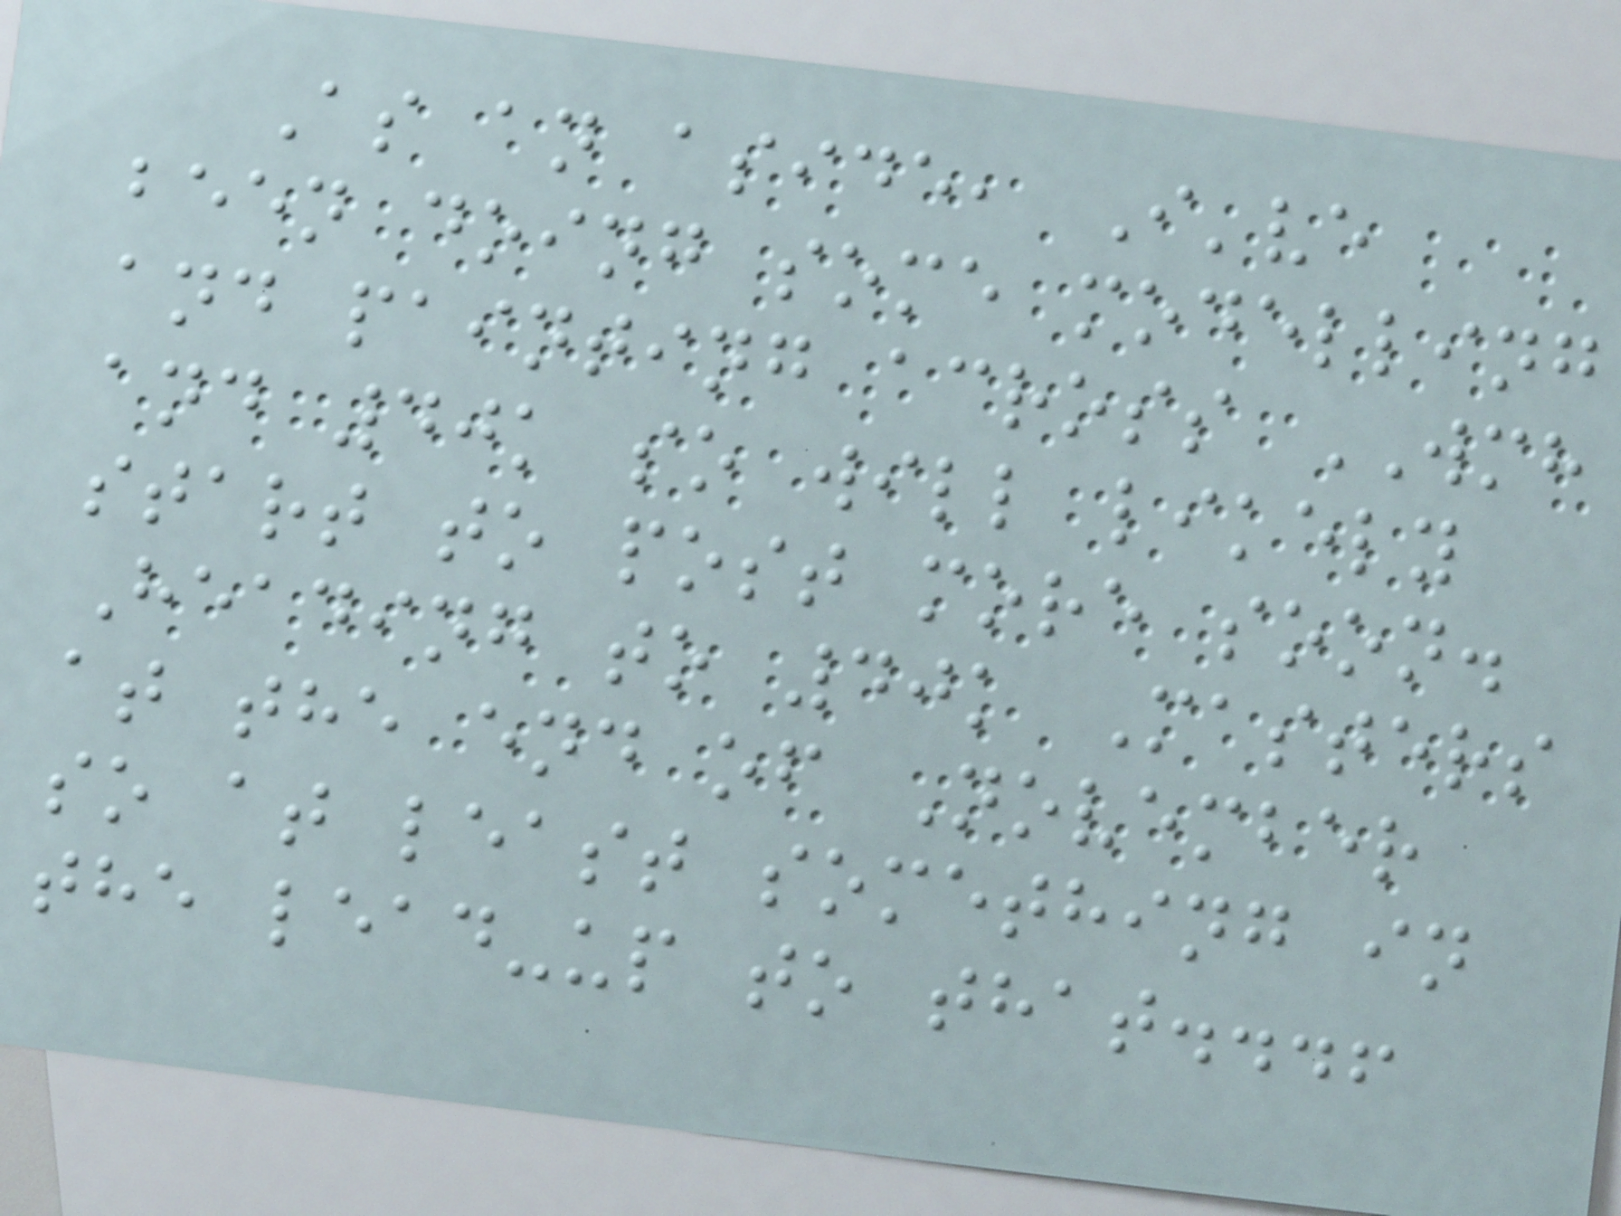As an aside, I've
been doing some modelling
and painting across WMH
and 40k so will likely
start to post more soon.
Heading to 40k Masters
at the end of November
so at least something in
the lead-up to that...!
